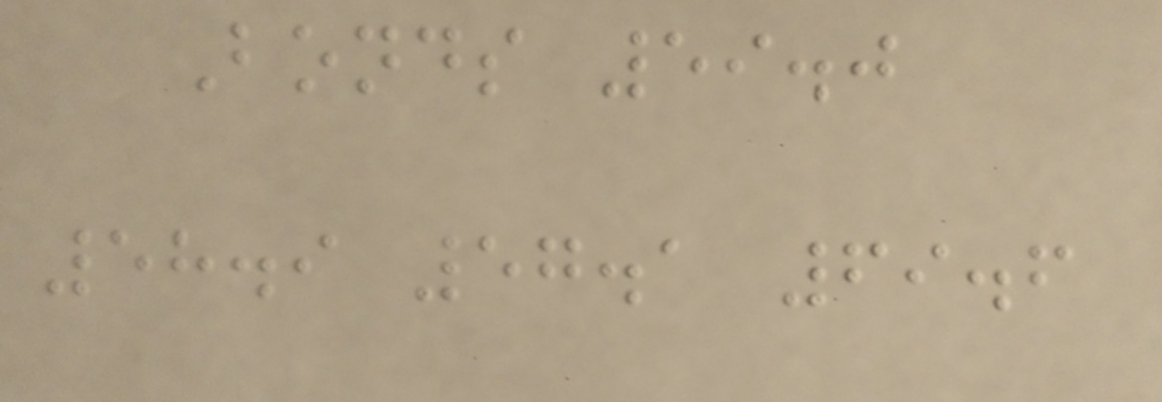Bonds 59.0
58.9 57.1 69.6
